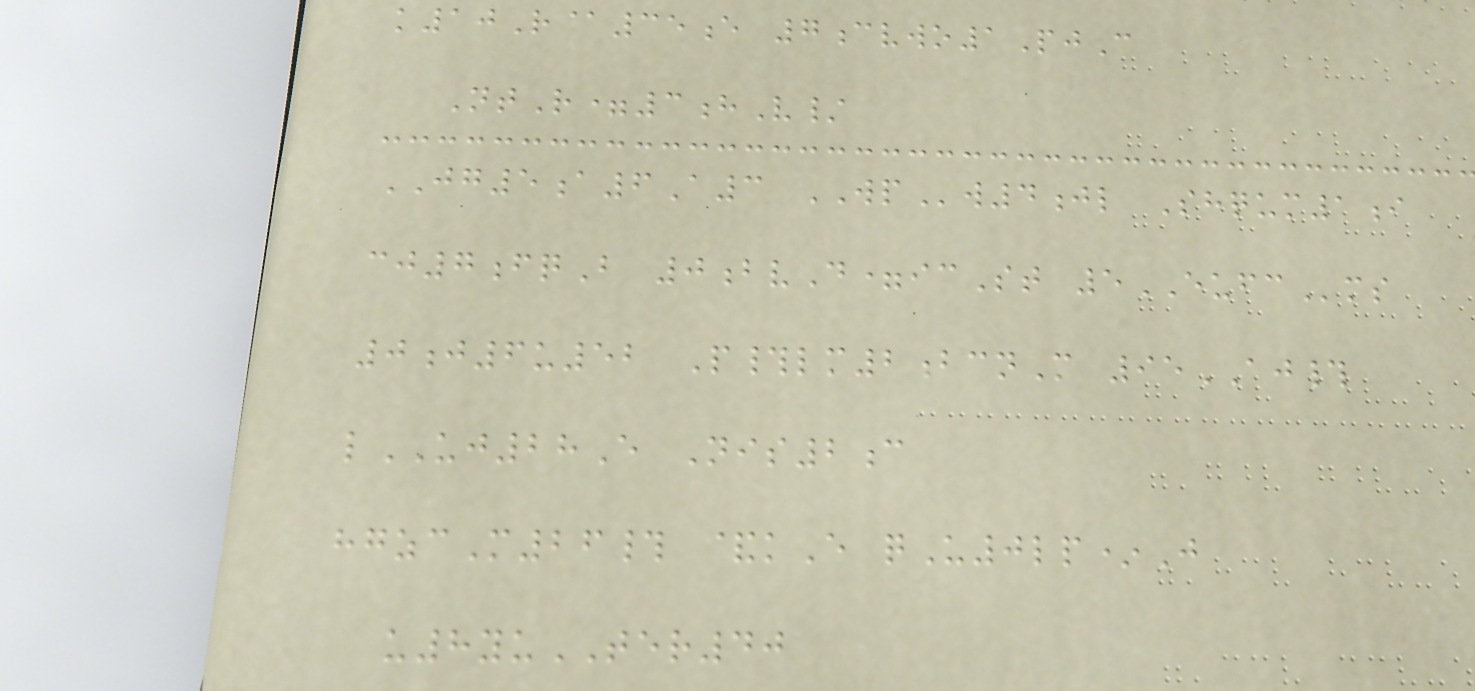k10R@35e 7cvwo1PjC
NtR=3hV/
JG5a6A3 WPw4jl Shqum1i
cj7fqB 0bvD=icSt 5EUFCms
0j6u52 P#lm2bcnM 95AJ#
lUJ28E Nis2c
hgzcM26# &kE qU0lp*J
u8yuTER40
